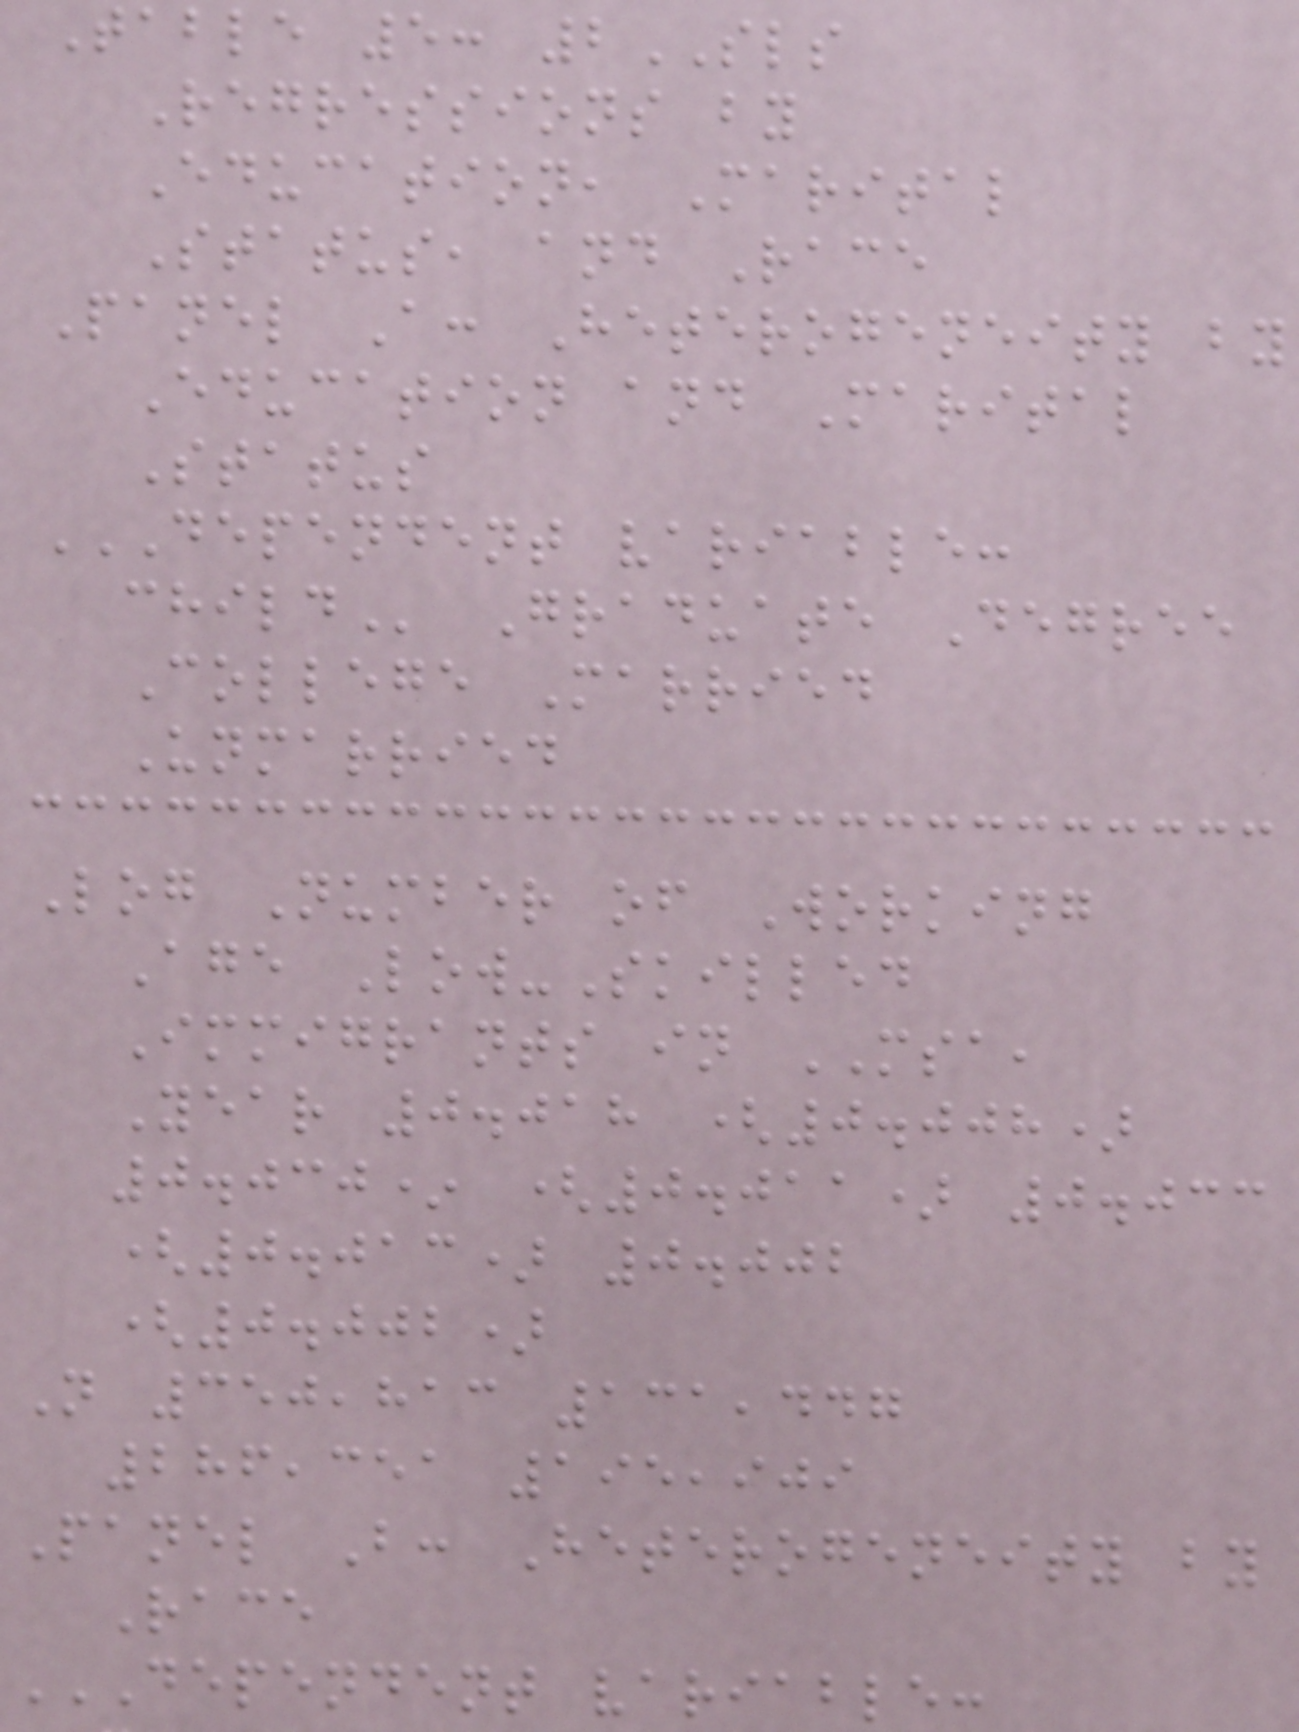Table 5: 2SLS
Regressions by
Education, Marital
Status, and Race
Panel A: Heterogeneity by
Education and Marital
Status
DEPENDENT VARIABLE:
Graduate Degree
College Married
Unmarried
Log Number of Working
Age Low-Skilled
Immigrants in MSA,
Year 0.018 (0.008)
0.030* (0.011) 0.033
(0.013) 0.002
(0.002)
N 350,813 131,447
286,351 195,909
Panel B: Heterogeneity by
Race
DEPENDENT VARIABLE:
